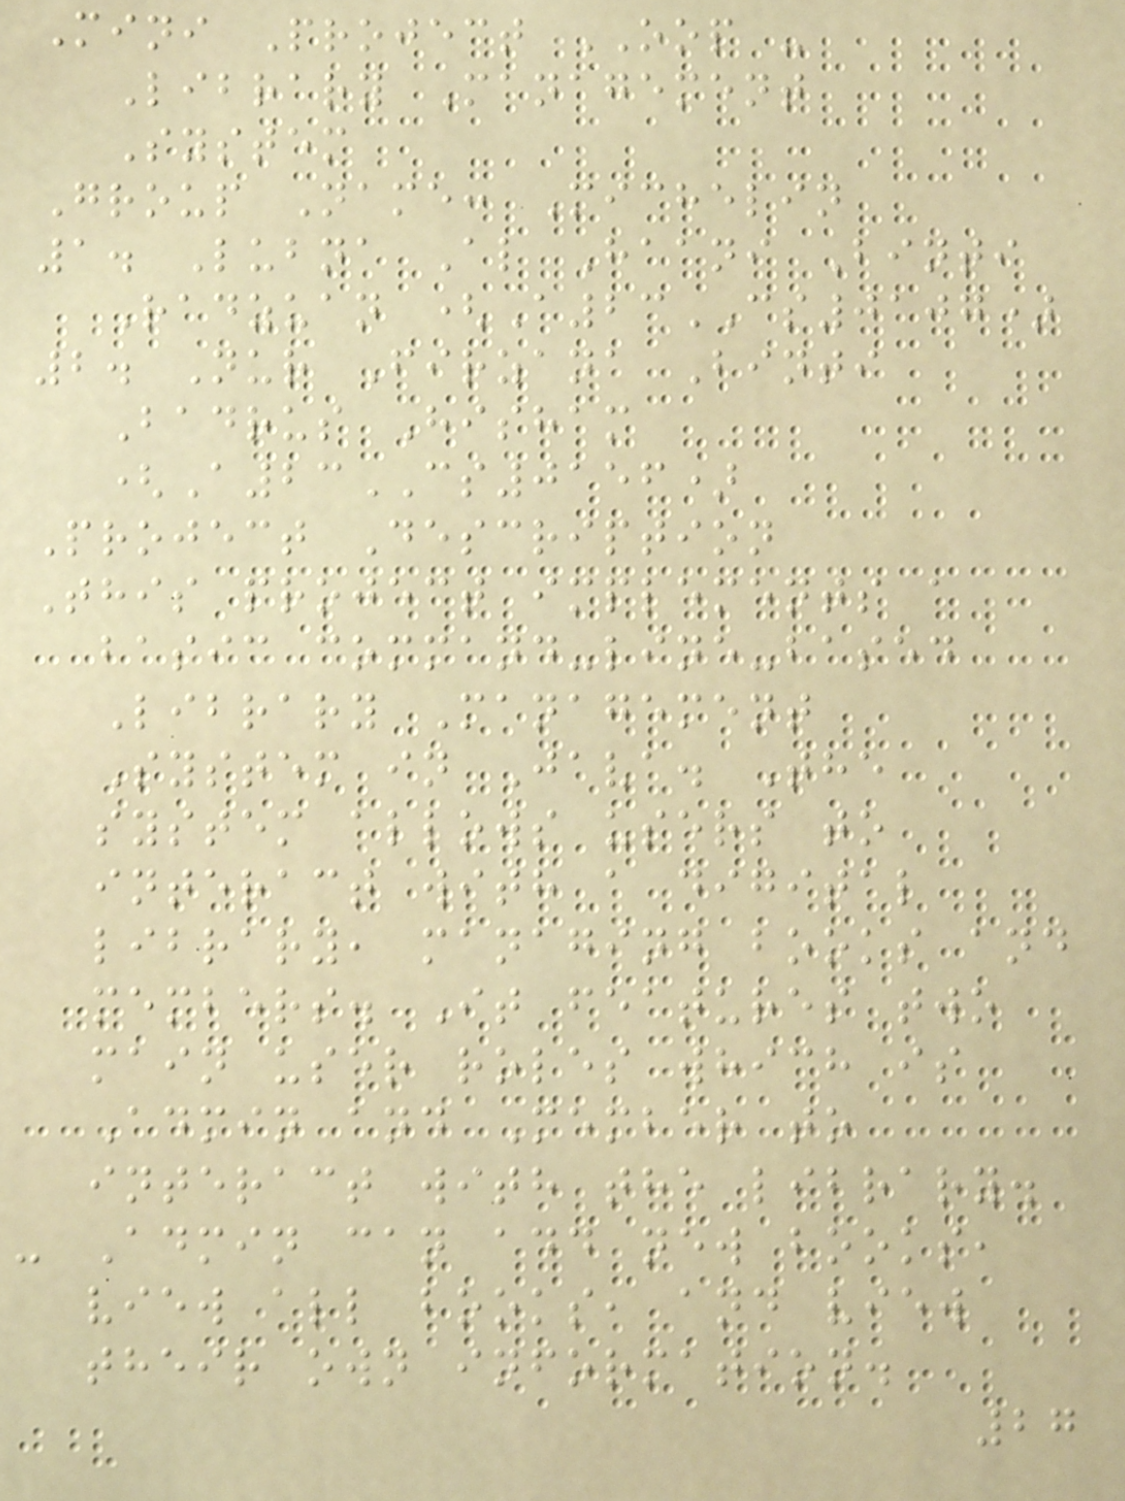Mini Project OOP -
Library Management
System
Group Name: Michelin
1. Lubna Al Haani Binti
Radzuan (A23CS0107)
2. Nur Firzana Binti
Badrus Hisham
(A23CS0156)
Project Description
This project implements a
basic command-line-based
Library Management
System in Java. The
system allows users to
interact with a digital
library, managing books and
members. It features two
main user roles which is
Admin and Member to
interact with the library.
- Admin can add new books,
view all books, and view
their own information.
27
